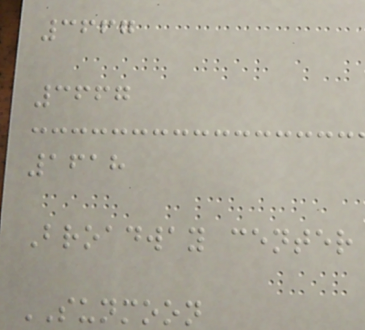3667
3667
1618
Broadway center
SUNMOON
